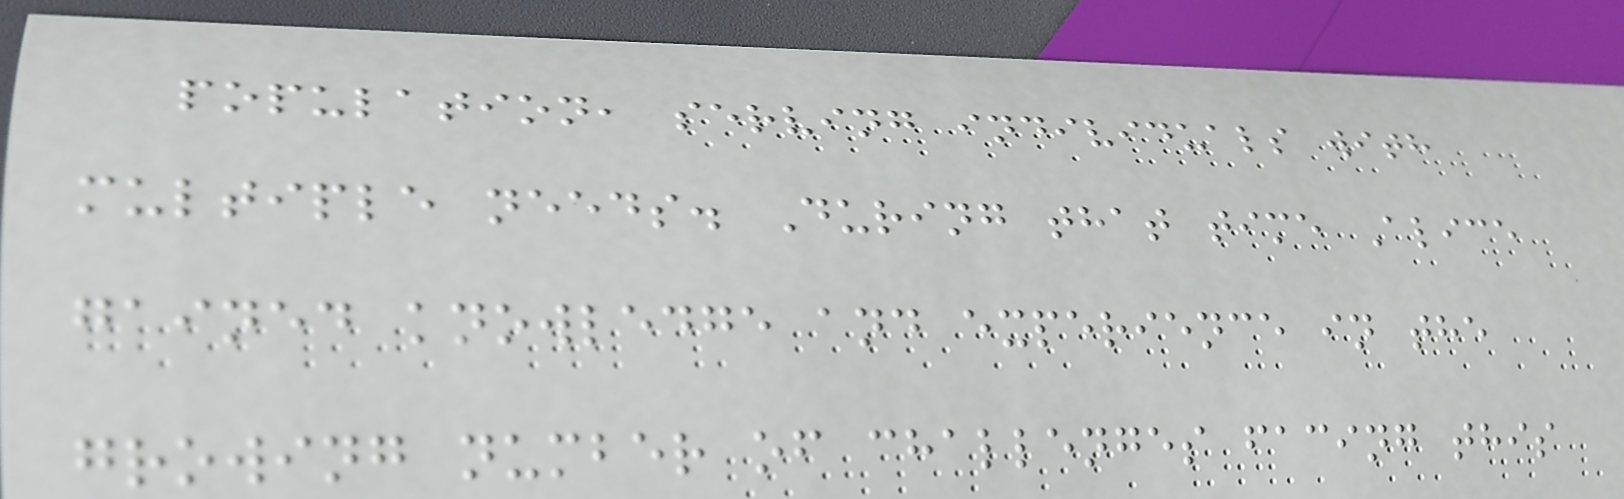population, serving individuals with
multiple needs. During that time Alice
gained knowledge and experience in the
growing number of challenges facing this
